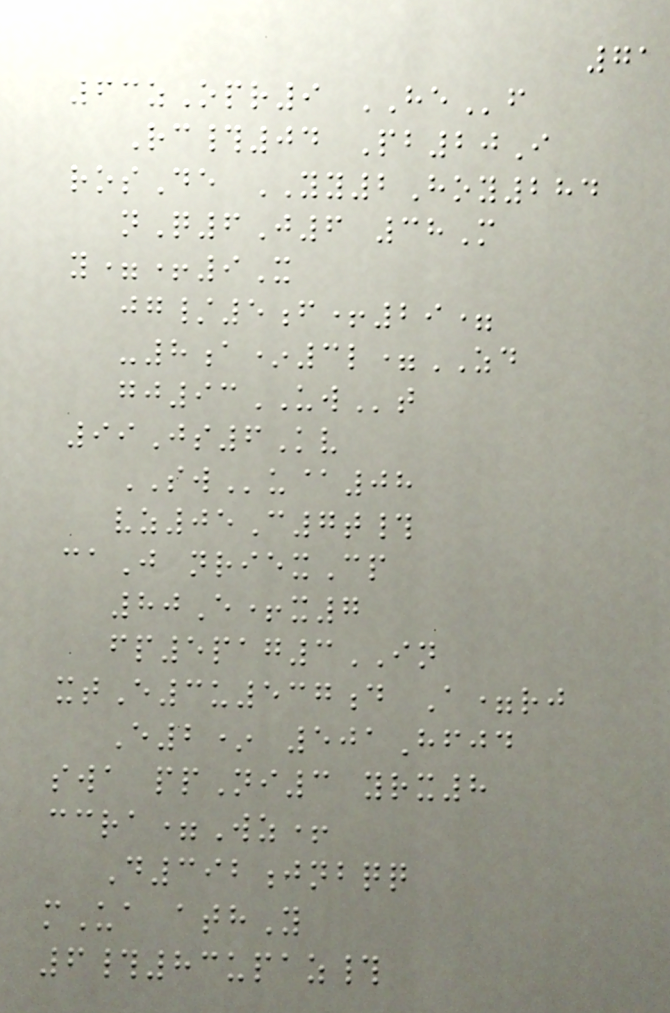71
63zOpr9 HEf
Rc#04 Pb20I
rosDe YY2Hoy284
nQ6J6 38M
y=+9X
jg/5f+29=
-8a*3l=ZD
gj93UWt
99Js6Kv
SWu@08
vz05C7t#
caJ nriexCp
80E+x7
fp5pag3IN
xtE3u537d A=rj
E2* 501Hfjd
swa ppNi3 yrx8
ccra=Wz+
D392jnbqq
mUa athY
6#83upaz#
